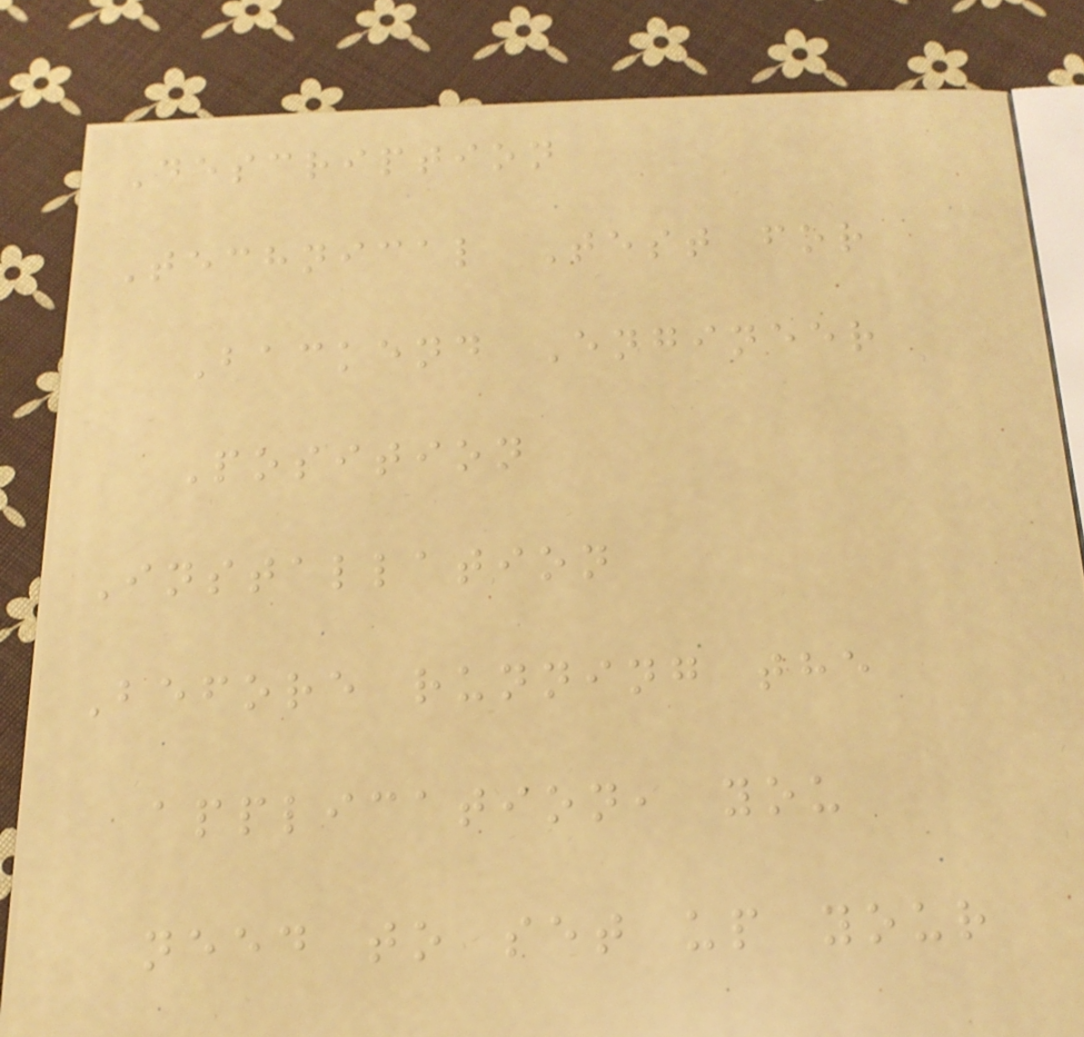Description
Technical Test for
Backend Engineer
Position
Installation
Before running the
application, you
need to set up your
